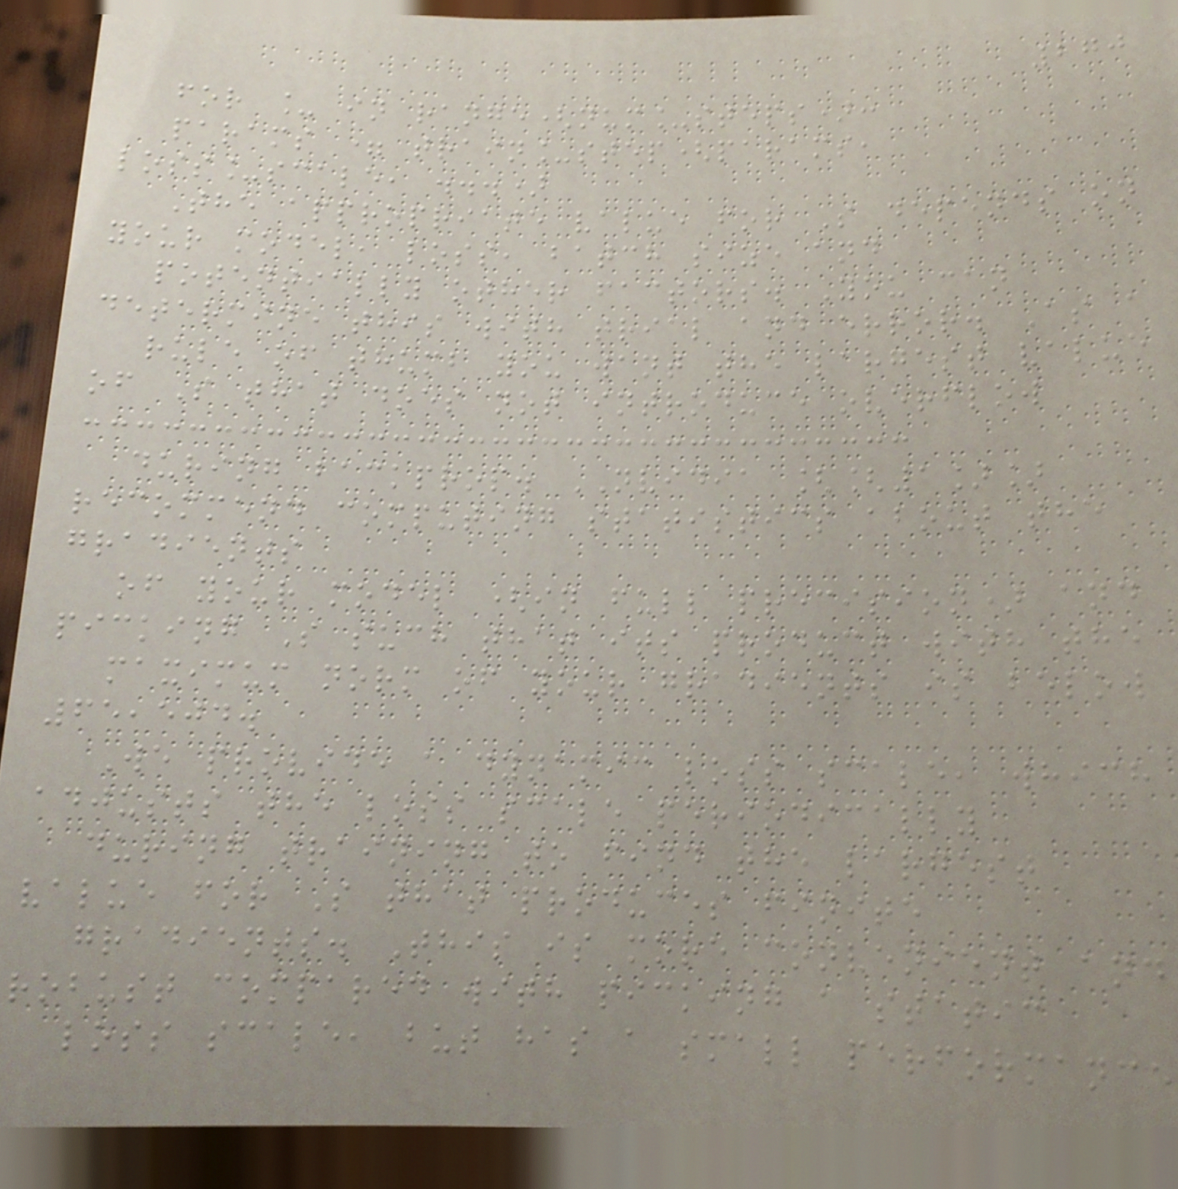270
for _ in range(num_steps):
params = train_step(params,
loss_scale, ...)
The appropriate value for S depends on
your model, loss, batch size and
potentially other factors. You can
determine this with trial and error. As a
rule of thumb you want the largest value
of S that does not introduce overflow
during backprop. NVIDIA [[1]]
recommend computing statistics about the
gradients
of your model (in full precision) and
picking S such that its product with the
maximum norm of your gradients is below
65,504.
We provide a dynamic loss scale, which
adjusts the loss scale periodically
during training to find the largest
value for S that produces finite
gradients. This is more convenient and
robust compared with picking a static
loss scale, but has a small performance
